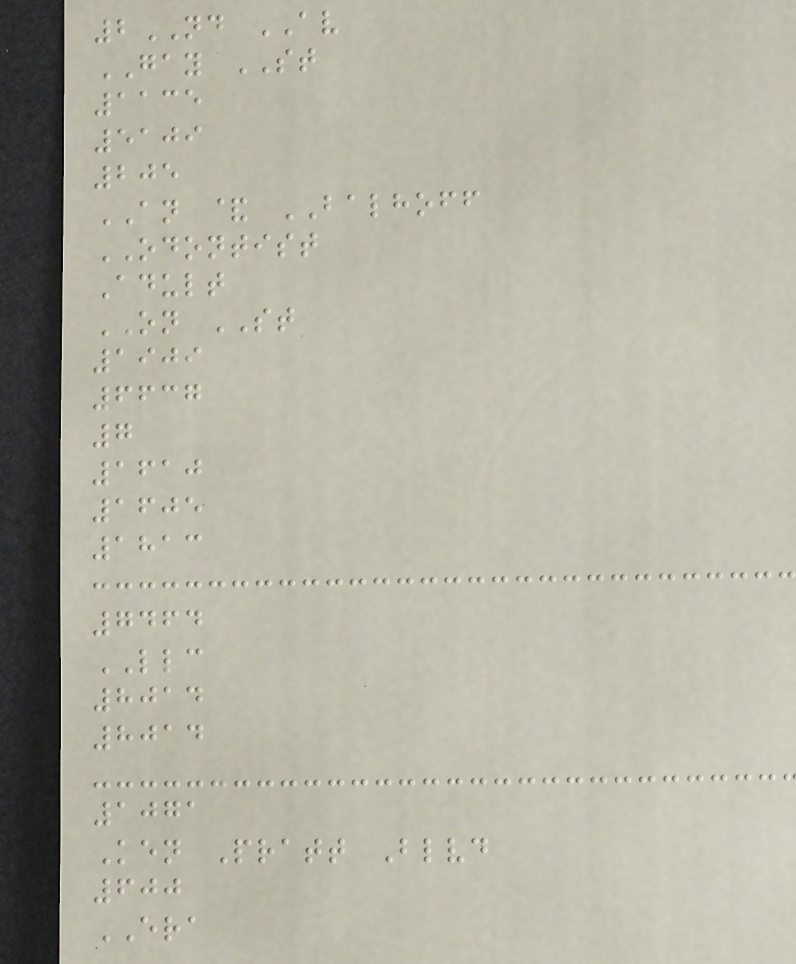2ND AV
GAY ST
1135
5109
205
AN & BALHOFF
ODONTIST
Adult
ON ST
1909
6637
7
1610
1605
1813
7464
LLC
8014
8014
1071
Ken Pratt Blvd
600
ERA
